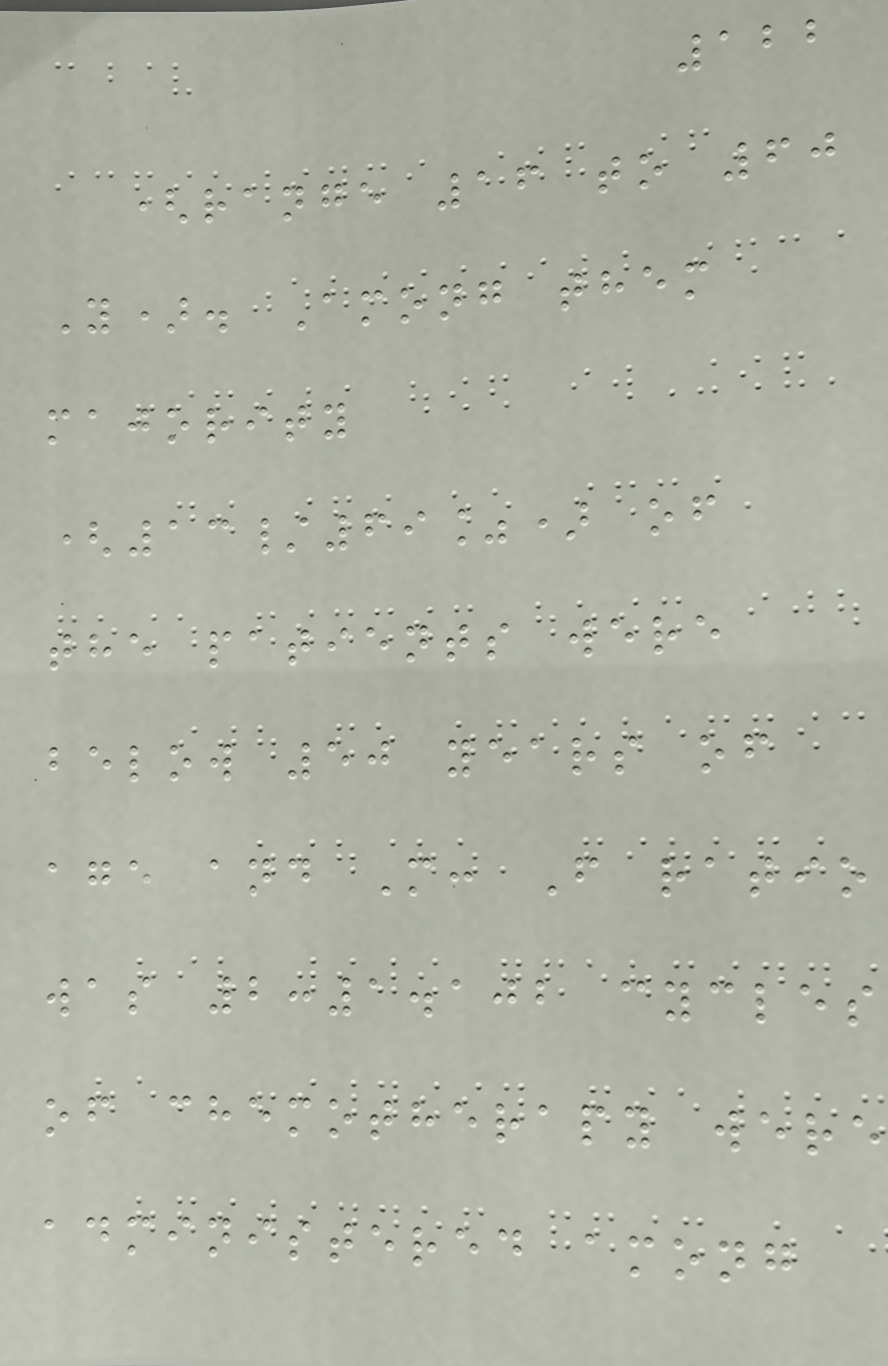122
(range 16 to 60
Y). Among them
majority
(13/69%) of
the patients were
below 50 years of
age and M: F ratio
was 2:1.102 cycles
of chemotherapy were
administered among
